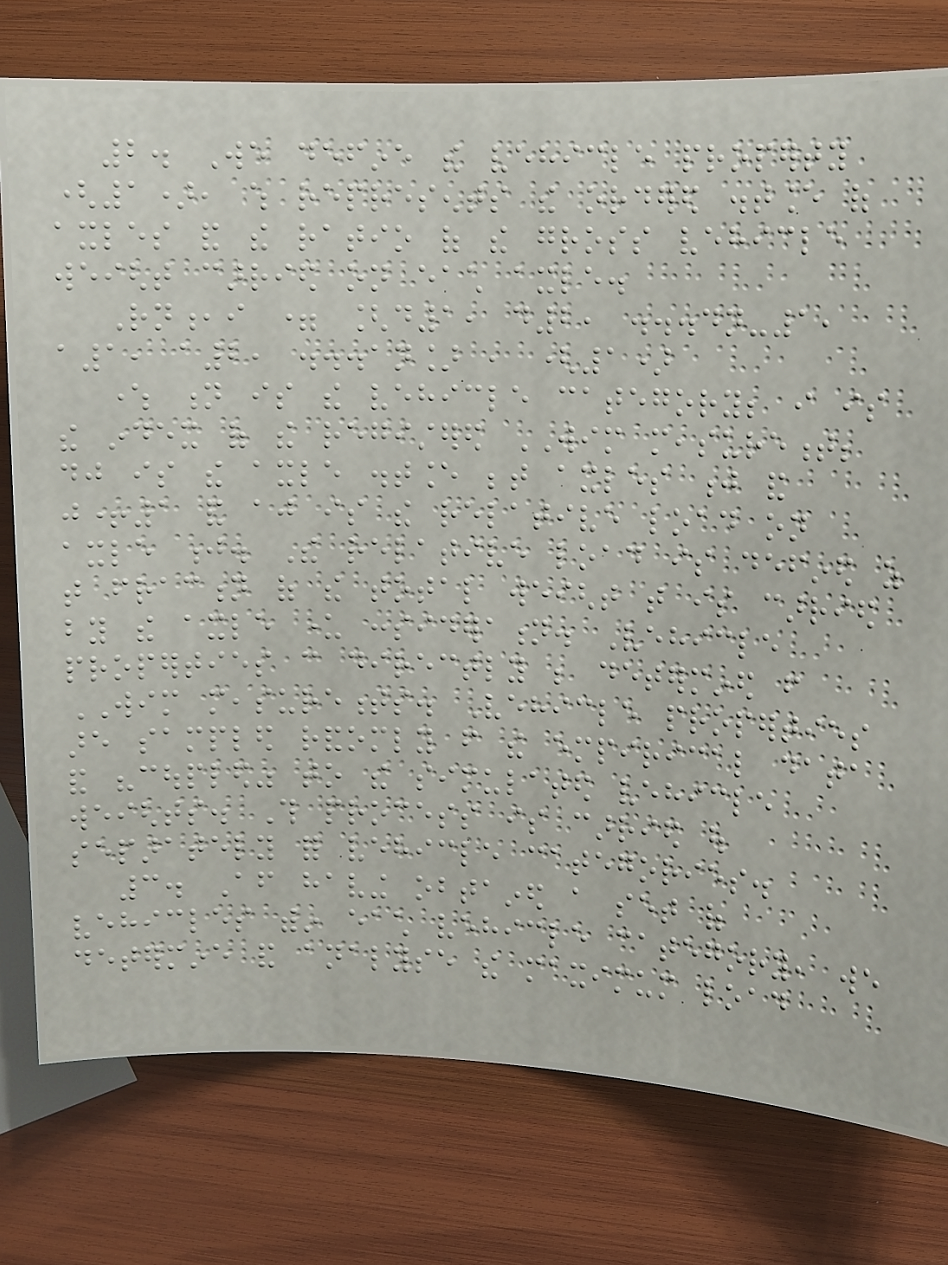2. We define the vehicle property
(1), which represents the ordered distance of
axles and the ratio of the gross vehicle
weight carried on each axle.
Rn,i = [d1, d2, ...dn-1,
a1, a2, ...an] , (1)
where n is the vehicle category; i is
the index of the registered WIM measurement;
dj is the axle distance between axles j and
j+1 and aj is the relative load on
axle j. The relative load is defined as
that fraction of the total weight that is carried
by the axle under consideration. Vehicle
properties can directly be determined from
WIM measurements. Vehicle properties
are sampled randomly from the empirical data
and "coupled" to the simulated vehicle
weights. This process is carried out
separately for vehicle categories.
3. After having obtained a set of
vehicles within each vehicle category, we
determine and analyse the maximum load
